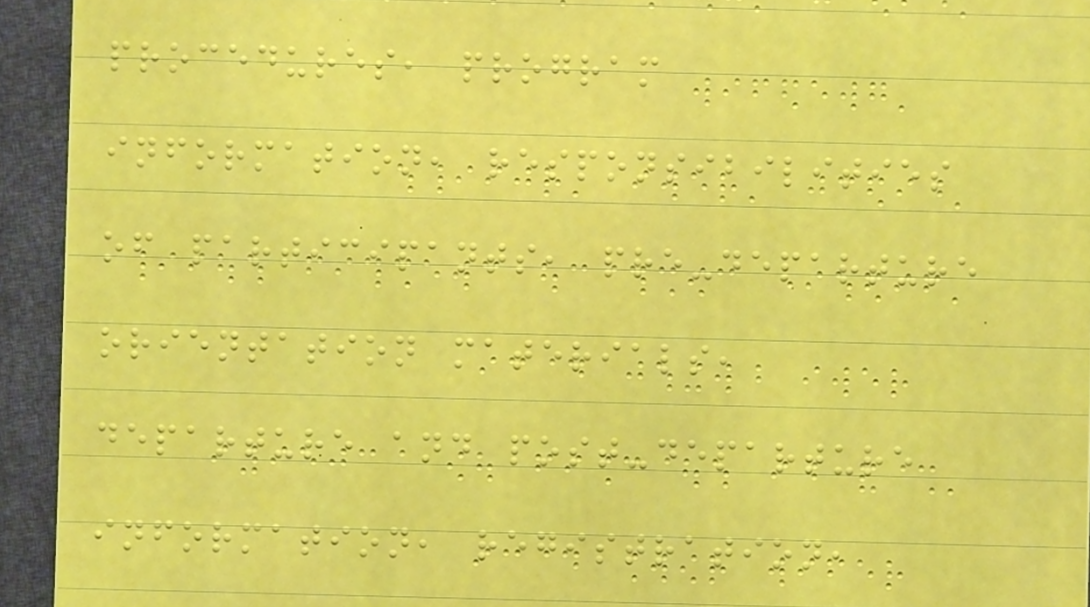procedures, program
information, responsibilities
of participants, pre-departure
orientation materials,
departure and post-departure
information, registration,
